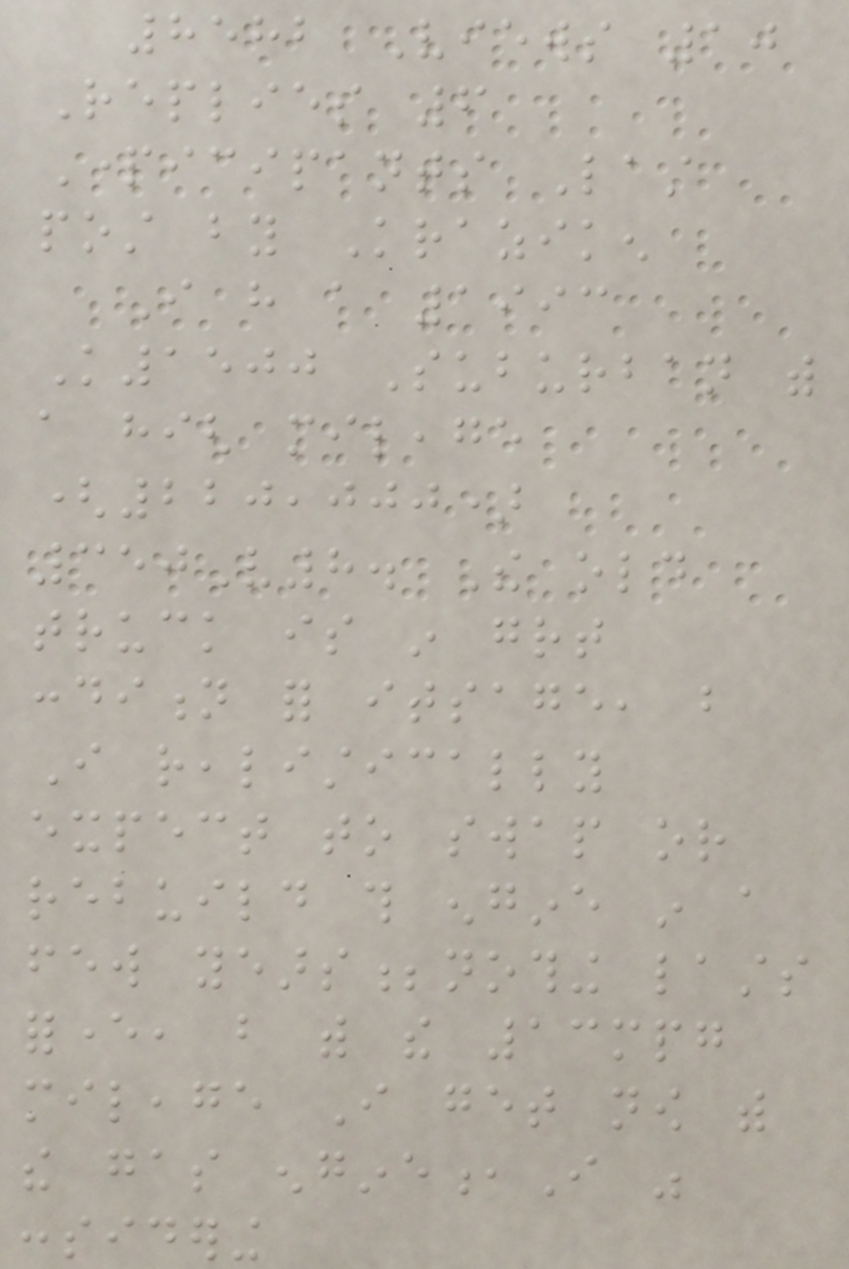8582 Views 10
Replies 6
Participants Last
post by Kraziken
I have a 1993
K1500 Suburban with
a high mileage
(220,000)
350V8. The old
truck is in great
condition for itsage, but
I realistically
expect to swap or
rebuild this engine in a
few years;nothing lasts
forever, but with the 13mpg
mileage I get now with
the gas engine,I was
considering
